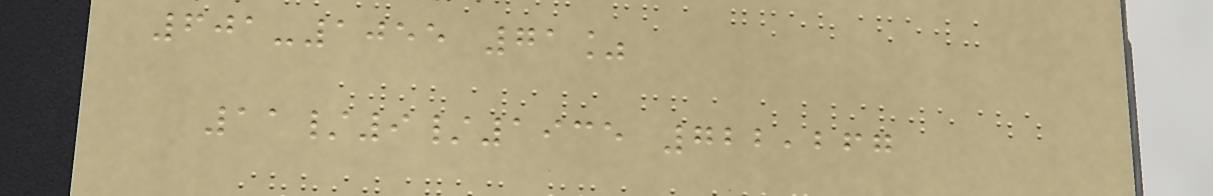601-1055 71%
11/9/1935 722,267
